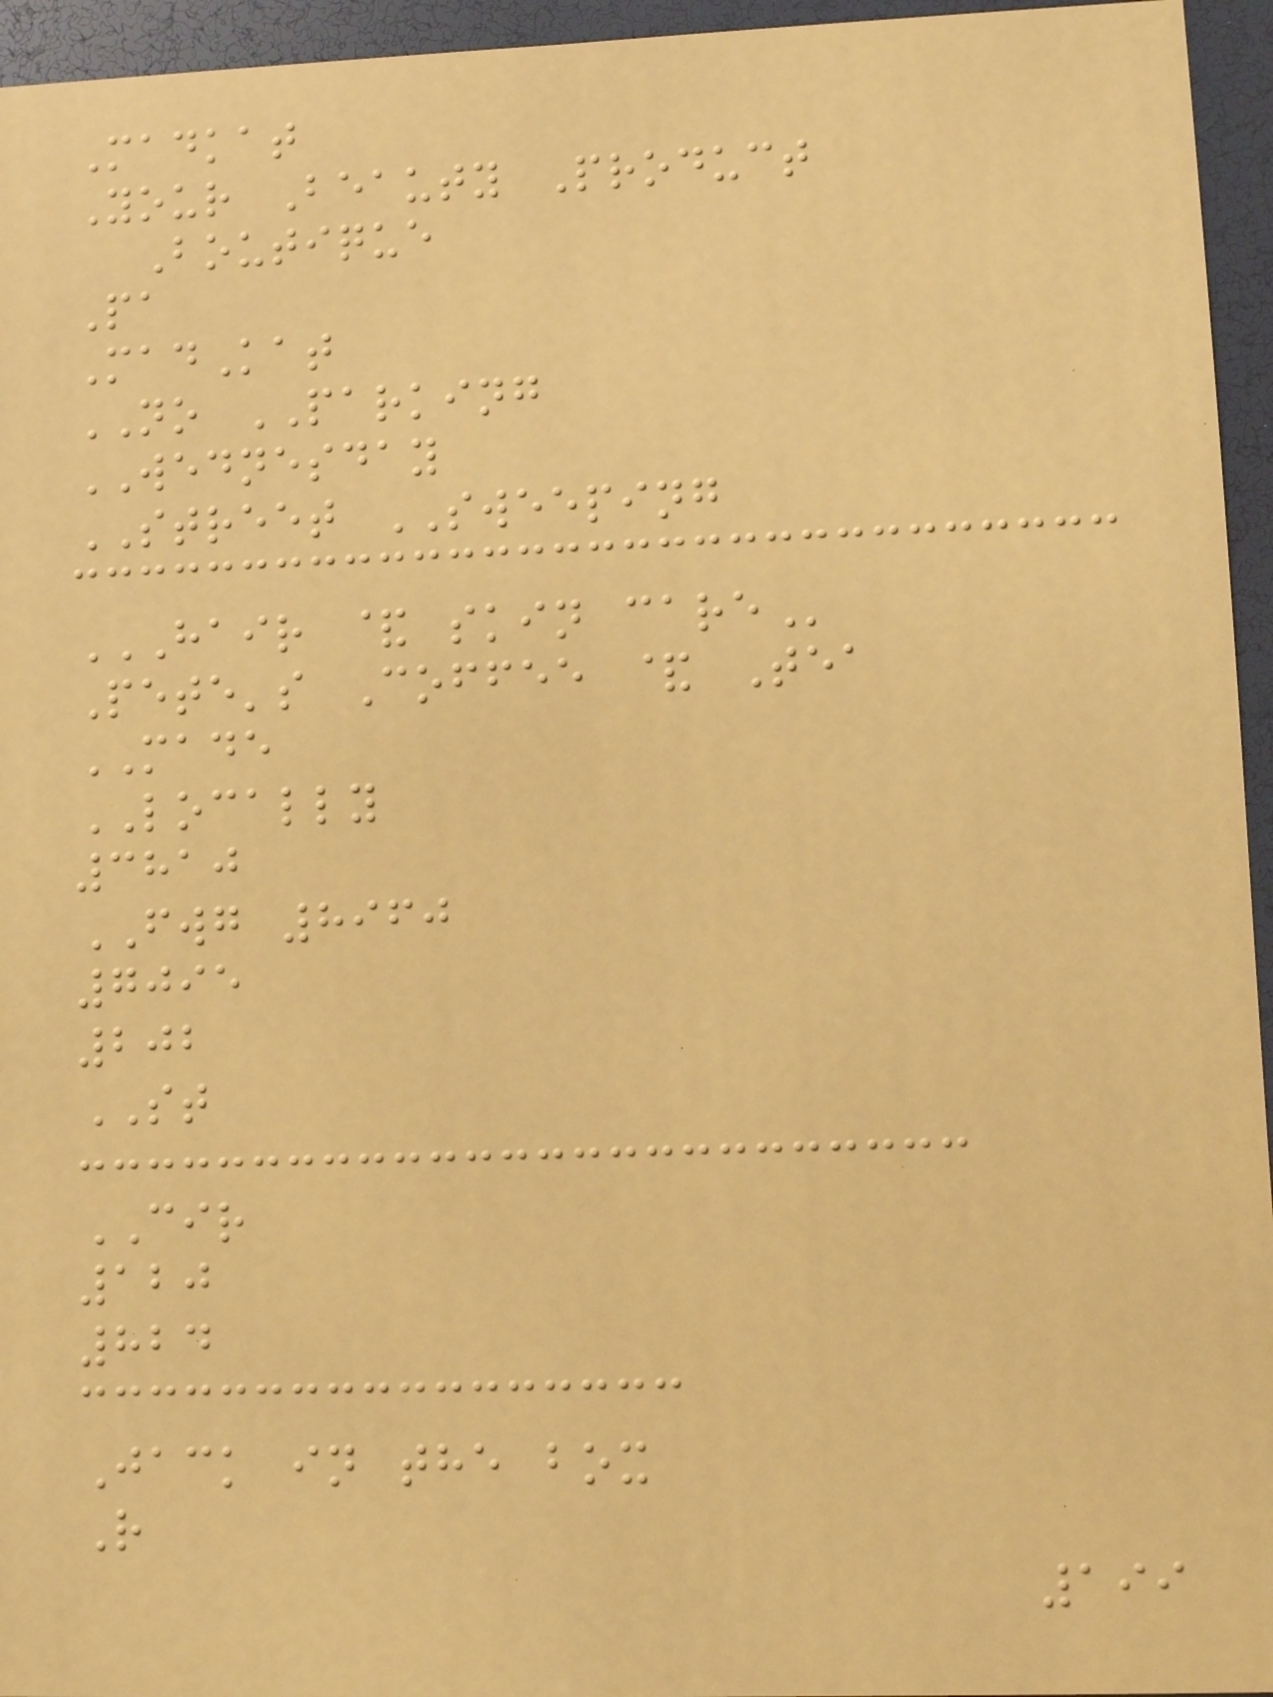Madkat
Your Beauty Product
Boutique
Pa
MadKat
NO PARKING
WEDNESDAY
STREET SWEEPING
HAIR & SKIN CARE
Pete's Coffee & Tea
MADE
LOCALLY
3810
FWG 8960
7095
202
ST
CIR
120
824
Jack in the box
R
199
